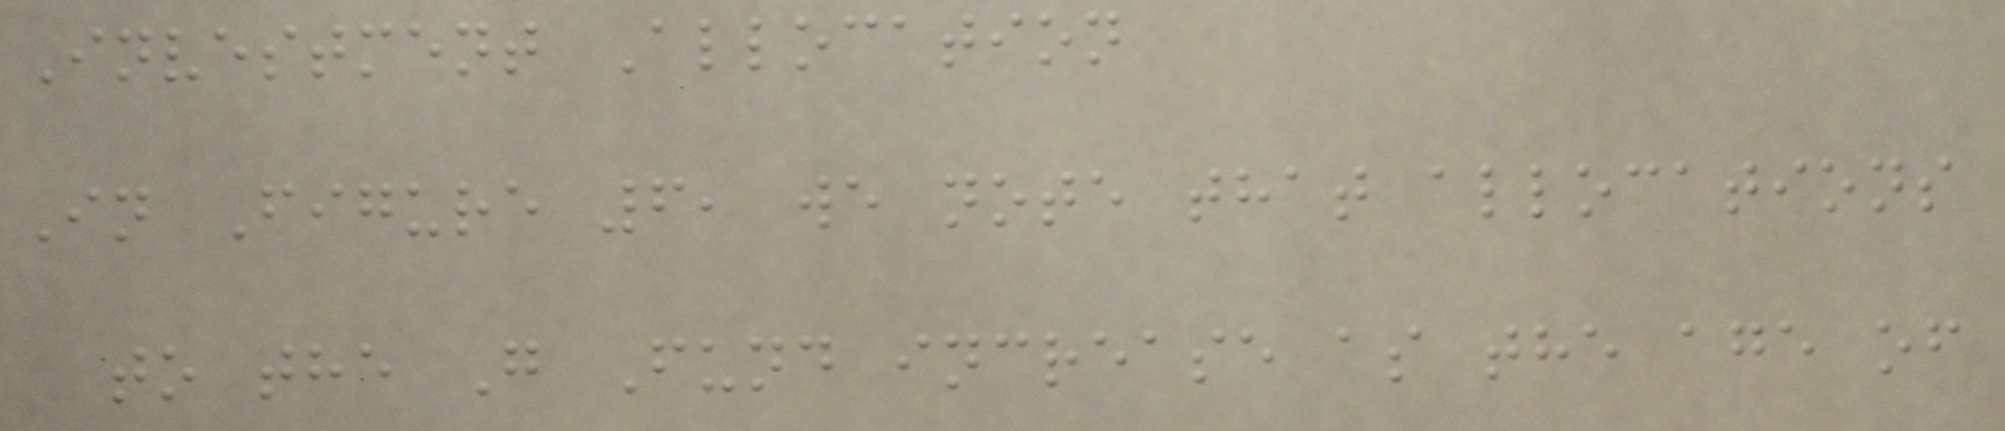Investment Allocation
In Figure 6, we note that allocations
to the G Fund increase as the age of
